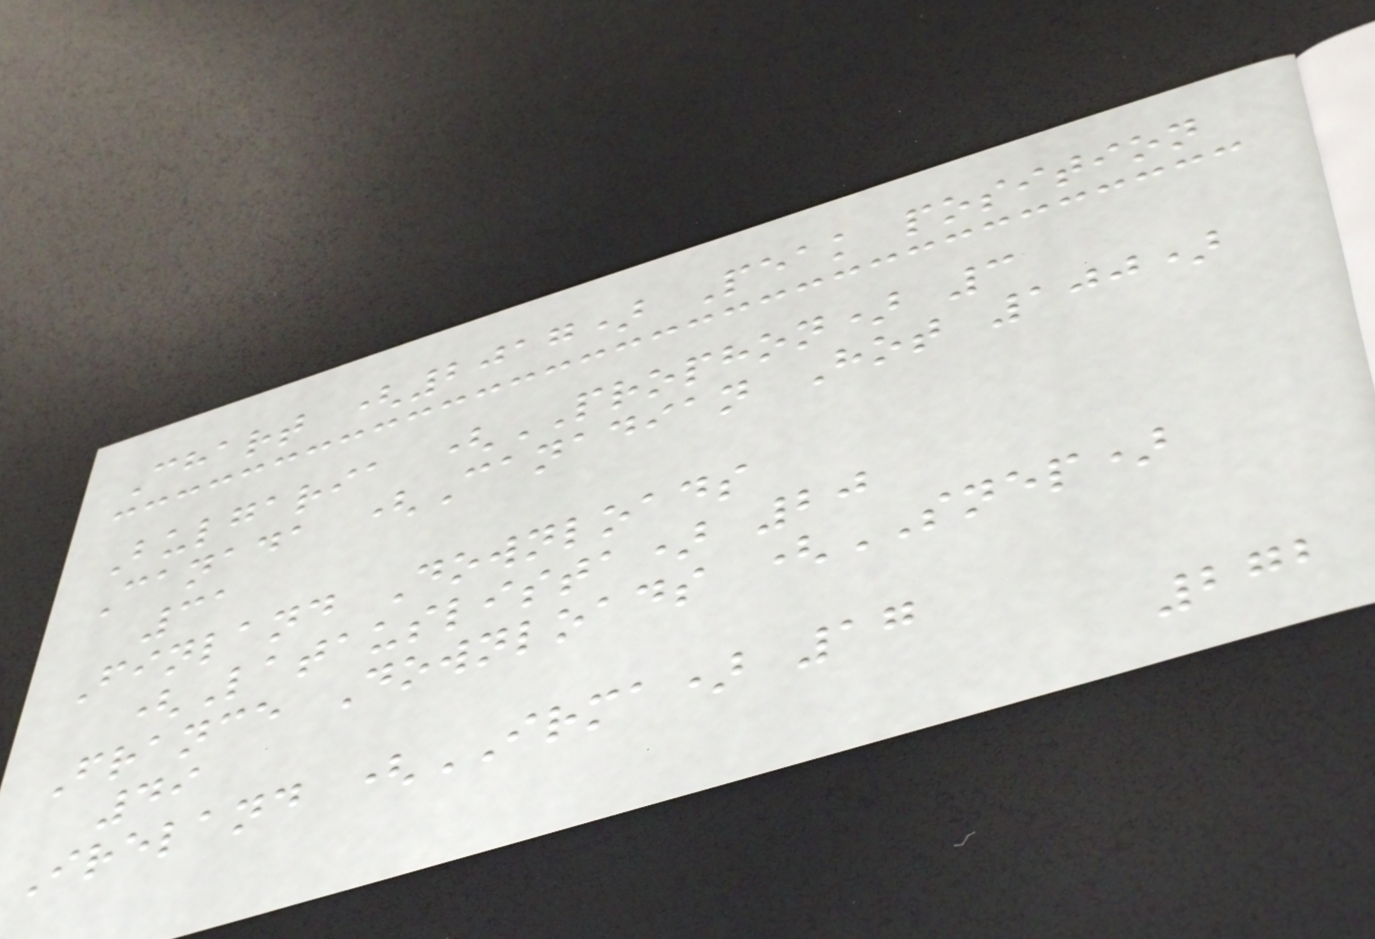Chart (2017) Peak position
Bulgaria (PROPHON) 3
Canada (Canadian Hot 100)
31
Finland Downloads
(Latauslista) 20
France Downloads (SNEP)
49
Ireland (IRMA) 17
272
